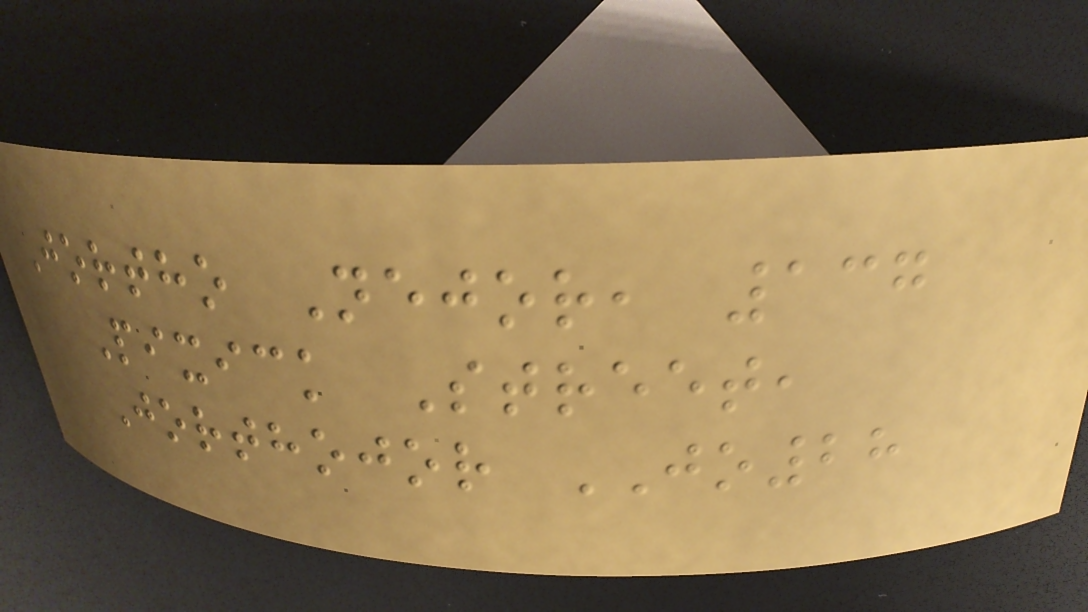Jortho Nejor, 137
Pixick Street,
Jorthojor JO28
